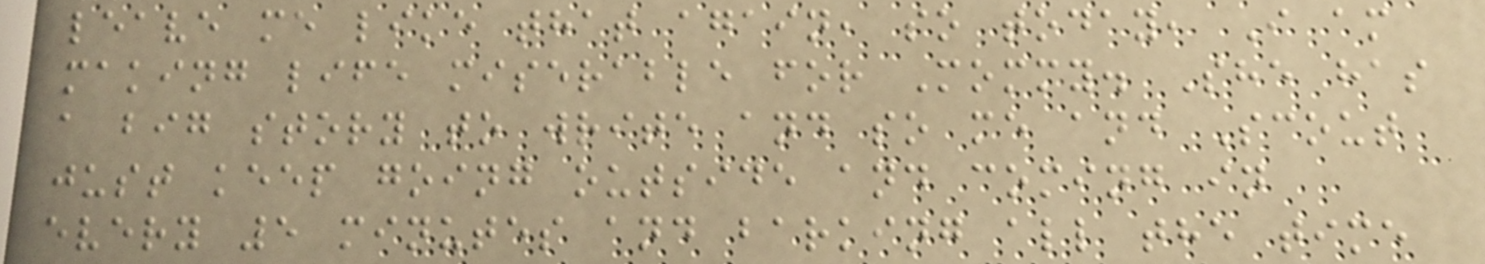leave me like that again, so today, I am
making life miserable for Mommy. She has
a big story to write and so me and Scout
just keep going outside and coming in
every 5 minutes and barking all the time
